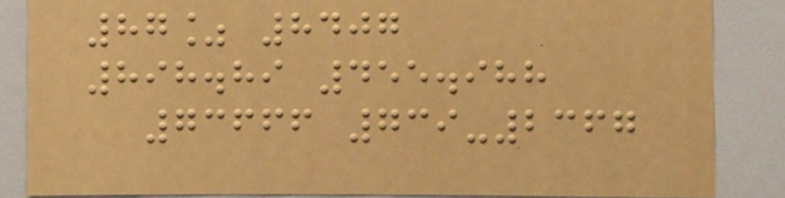87% 8407
898.89 455.988
73666 739-2367
